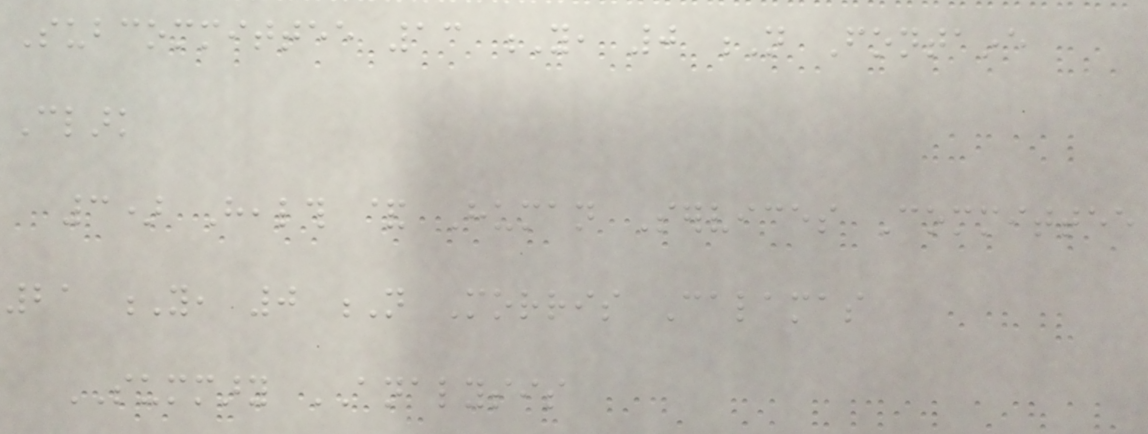Subcommittee 13 Y, 0 N Fontaine
Clark
3) Health & Human Services Committee
21 Y, 0 N Morris Calamas
SUMMARY ANALYSIS
